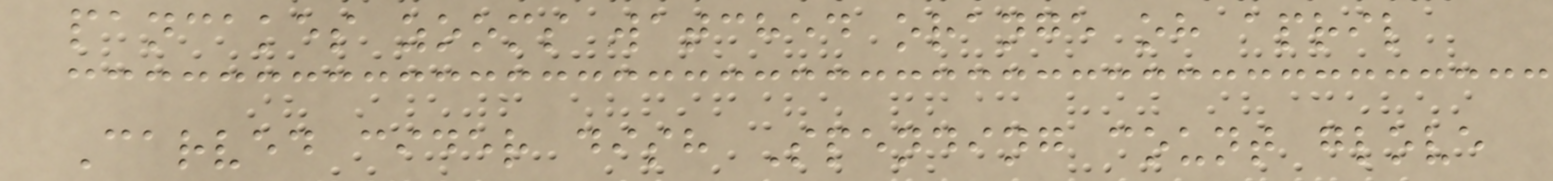pancakes zooms watched orange oh april
Carved cider dish Spending count glove
